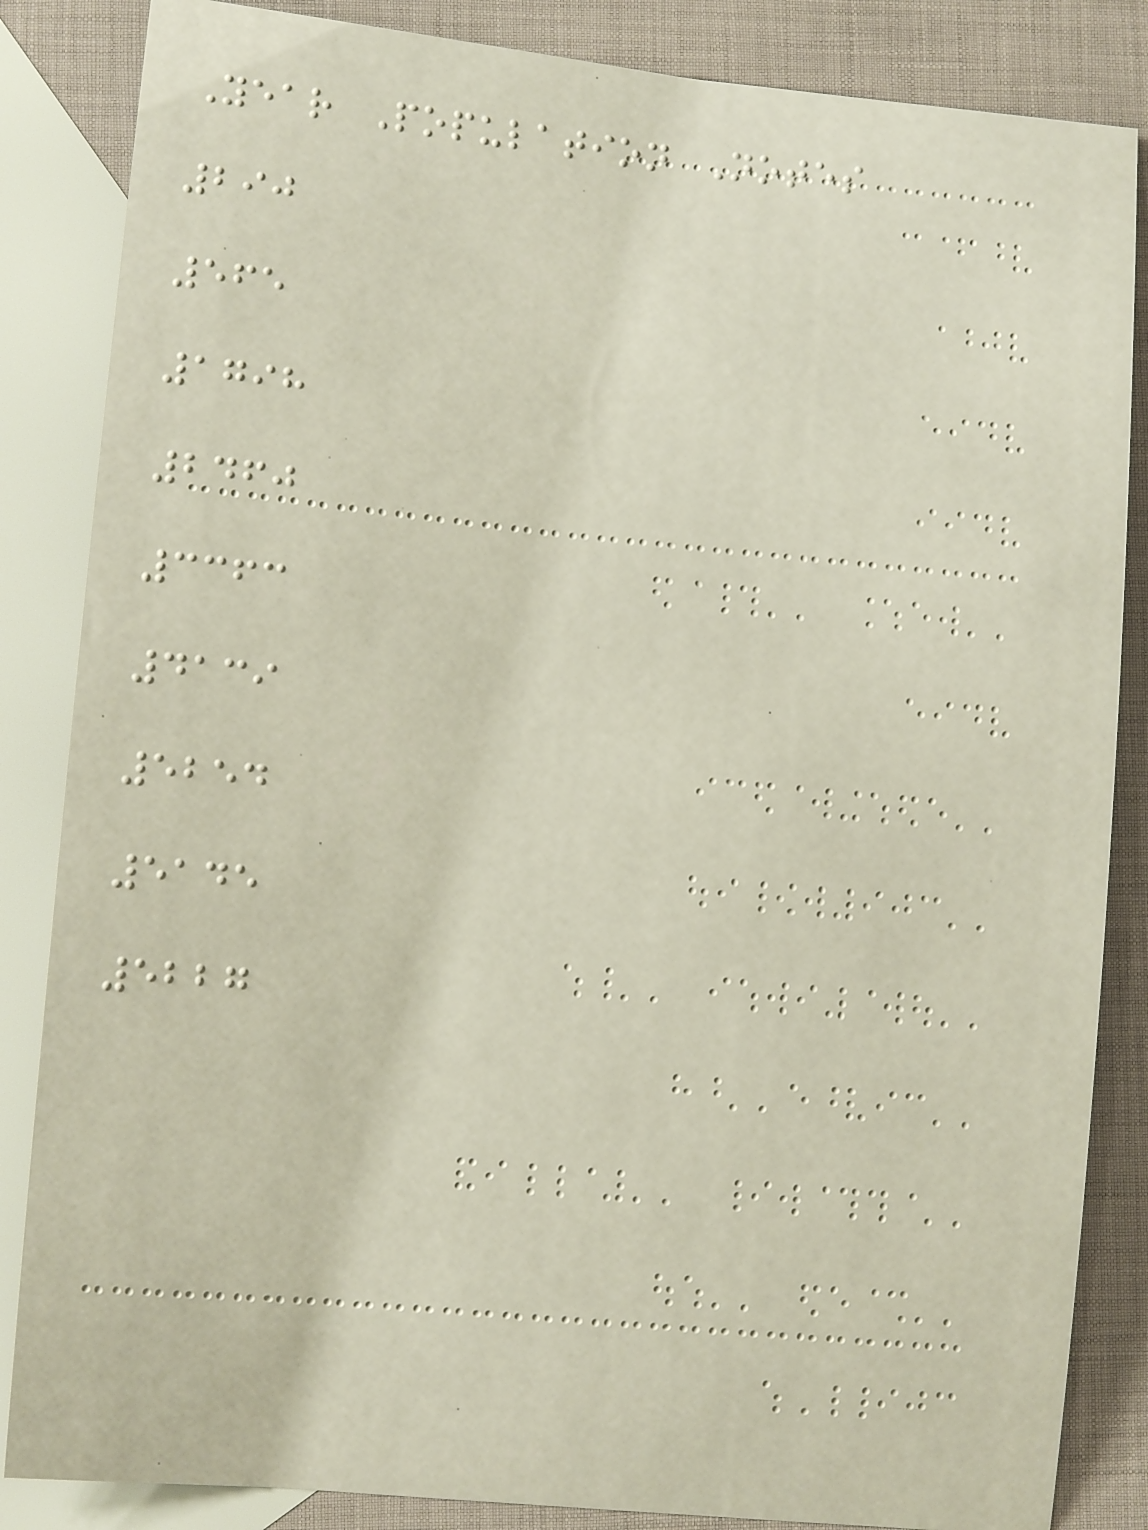Year Population Notes
290
565
1798
2460
3363
4139
5254
5145
5227
